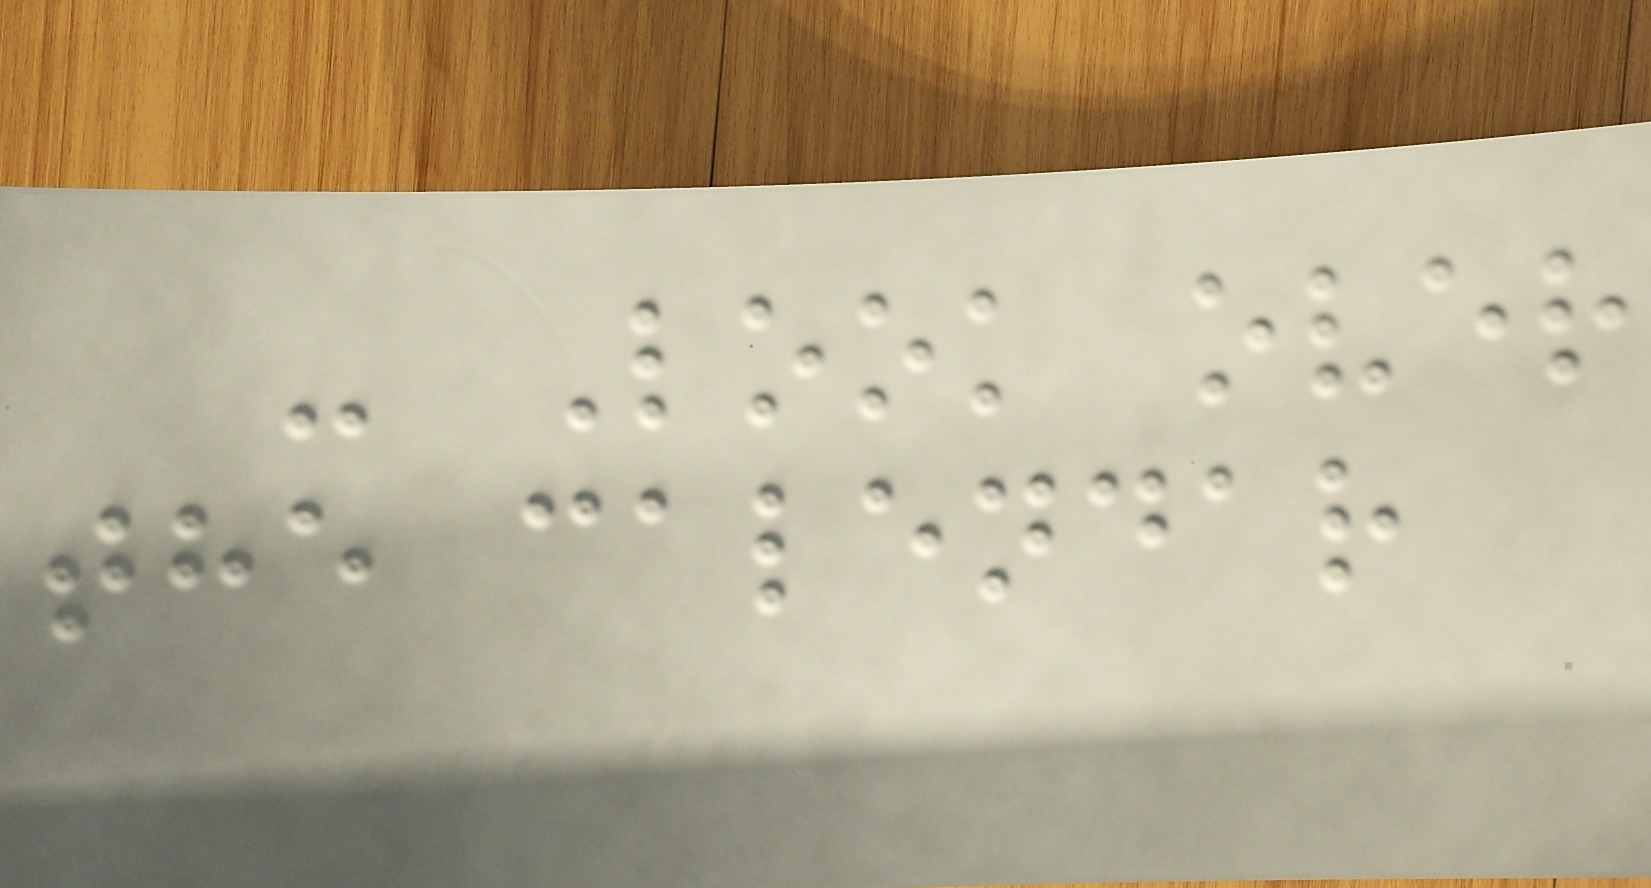- Look over
the calendar
